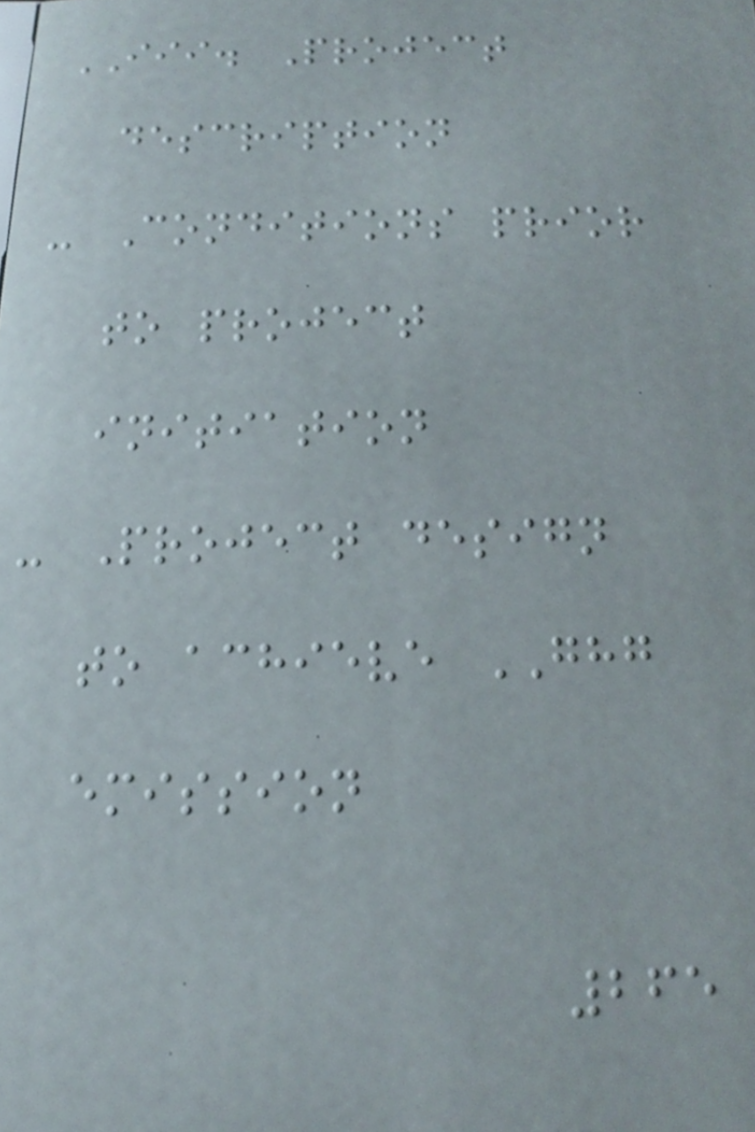III. Project
description
- Conditions prior
to project
initiation
- Project design
to achieve GHG
emission
265
